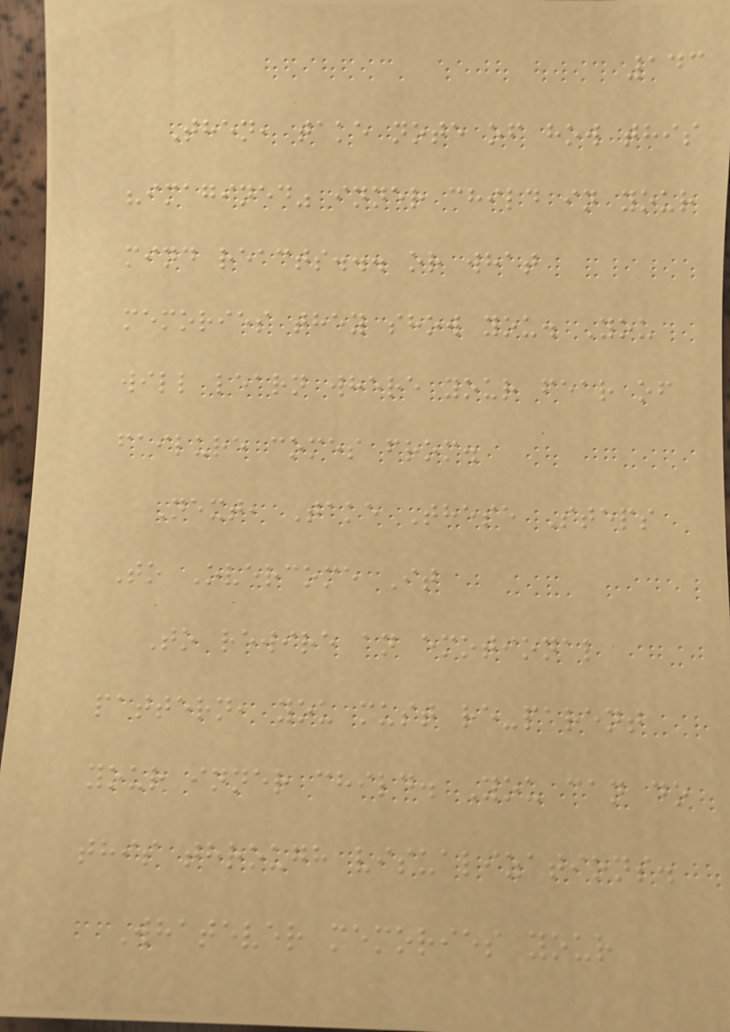143
Then, take note of how this
"imagined" inner child in your
mind reacts... or what
memories they show you. You
will learn where your fear of
failure comes from.
Next, Take These Steps
To Overcome It
To rewire an emotional
pattern, you must re-parent
your inner child. You can do
this through visualizations.
Whatever memories your
